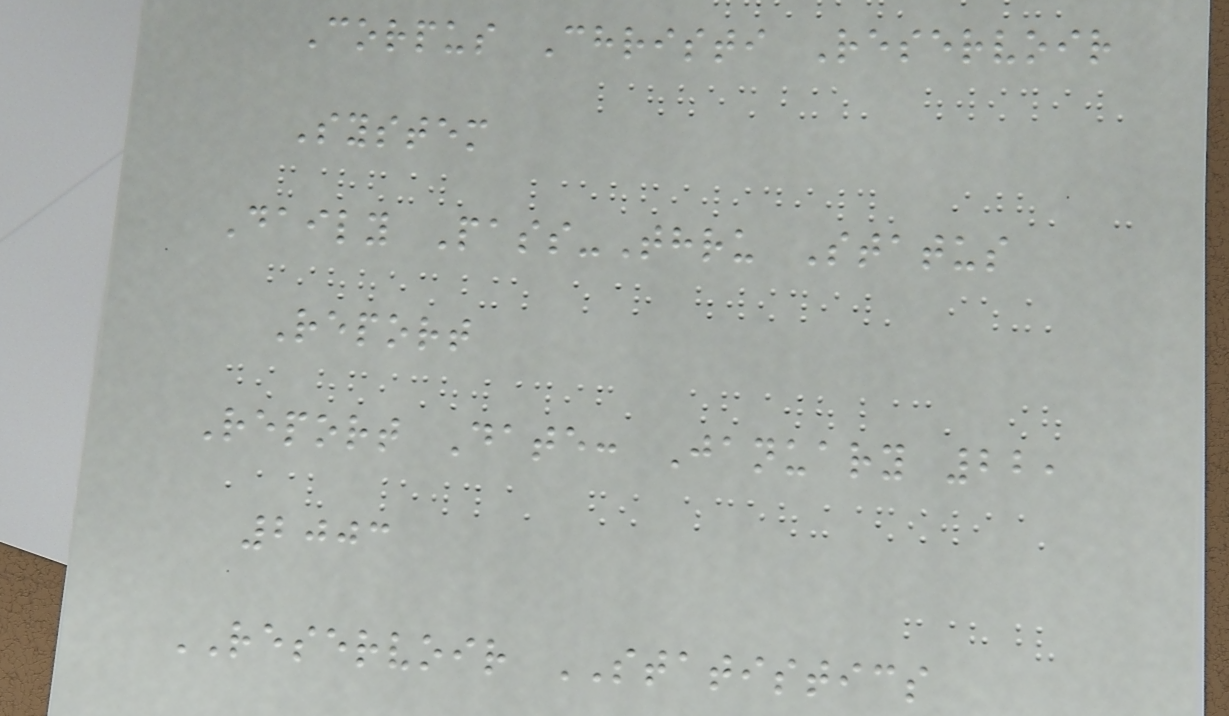Corpus Christi Reservoir
System
Daily Pass-Thru Status
Report
Report Date: January 22,
2003
RESERVOIR STATISTICS
